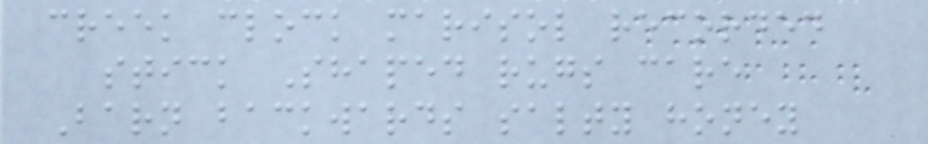creek clock marisol recorded
stick Shaped rugs care
Barn backwards salty honey
